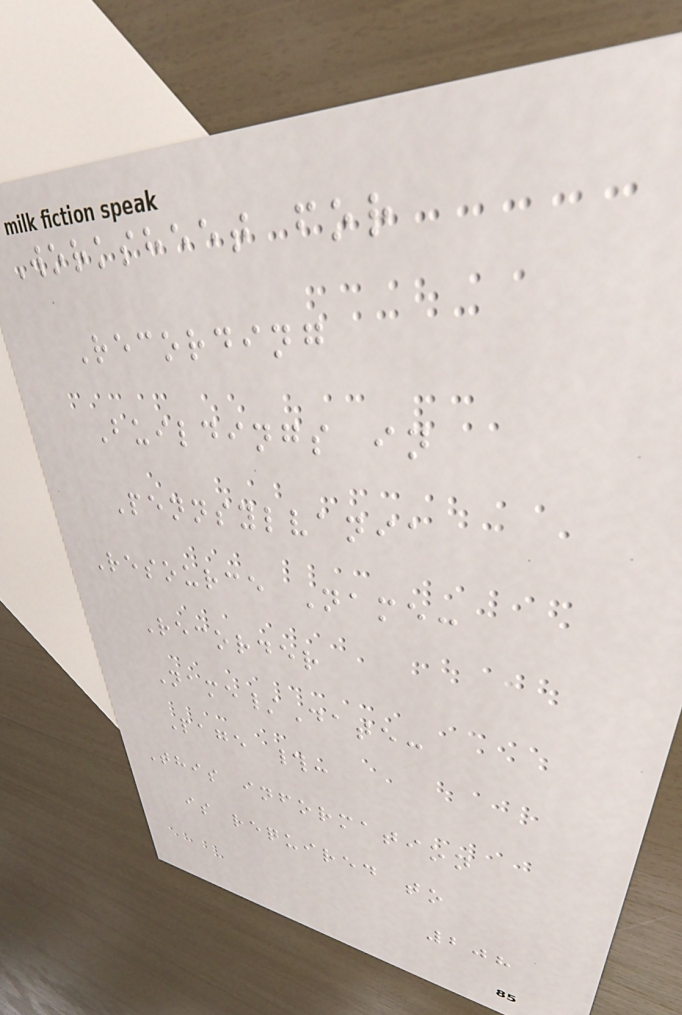Worksheet for
Recording
Buildings in
Pennsylvania
Resource Name:
Recorder
Name/Date:
Page #:
This information
is required to
208
